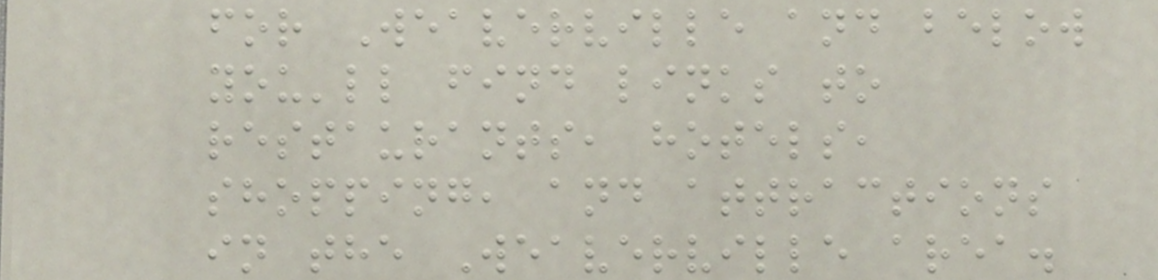for Weaverville and below
you'll find links to
restaurants, hotels,
shopping, and attractions
in the Weaverville area.
